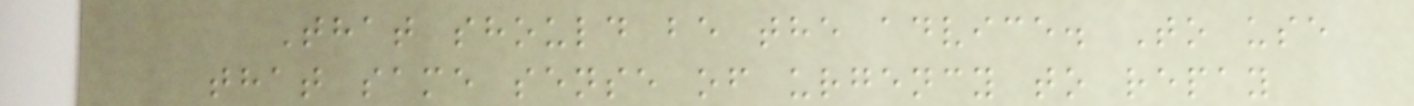That should be the advice. To use
that same sense of urgency to repay
